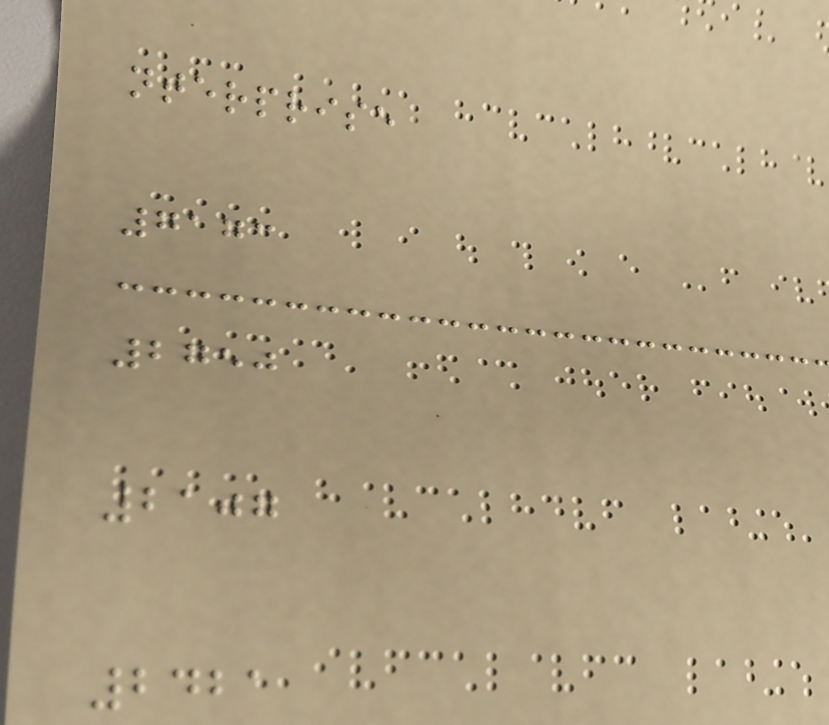nterprise
7173
2750
2107
2421
